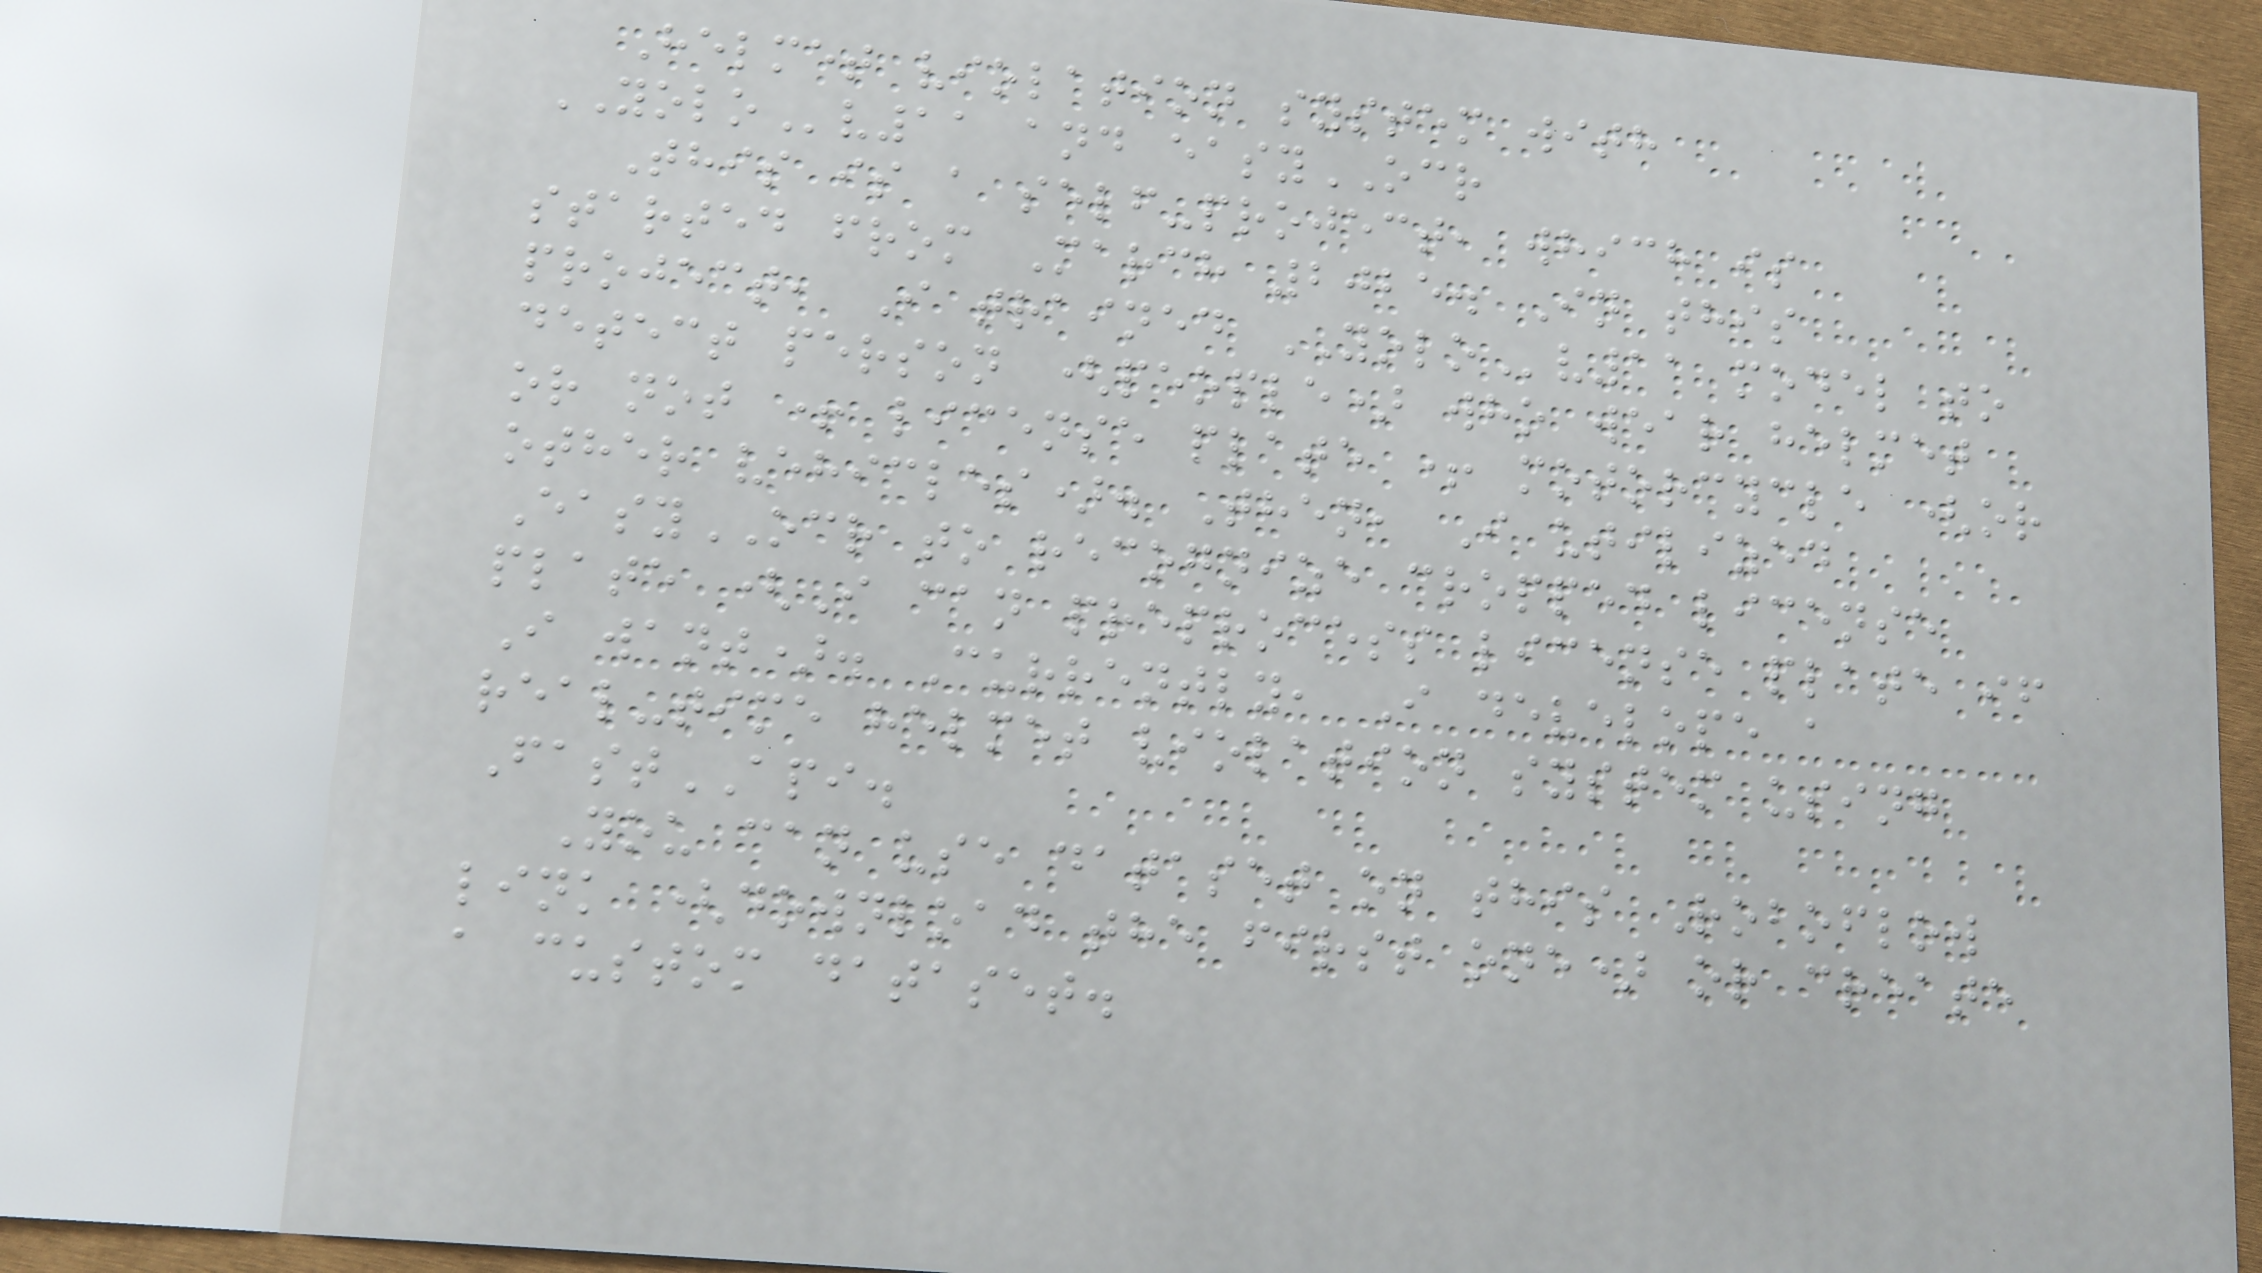Helmet violation system with
YOLOv11 and easyOCR
This is a self-project, which is
started from March 2025. In this
project, I trained YOLOv11 model to
detect person (people) who wear helmet
or not + license plate + motorcycle (or
other vehicles). Then, I utilized
EasyOCR to recognize cropped license
plate (I can preprocess license plate if
I want). Currently, I develope a
real-time helmet violation system using
FastAPI.
You can use dataset on this Roboflow
link (download the first one) or create
a custom dataset.
